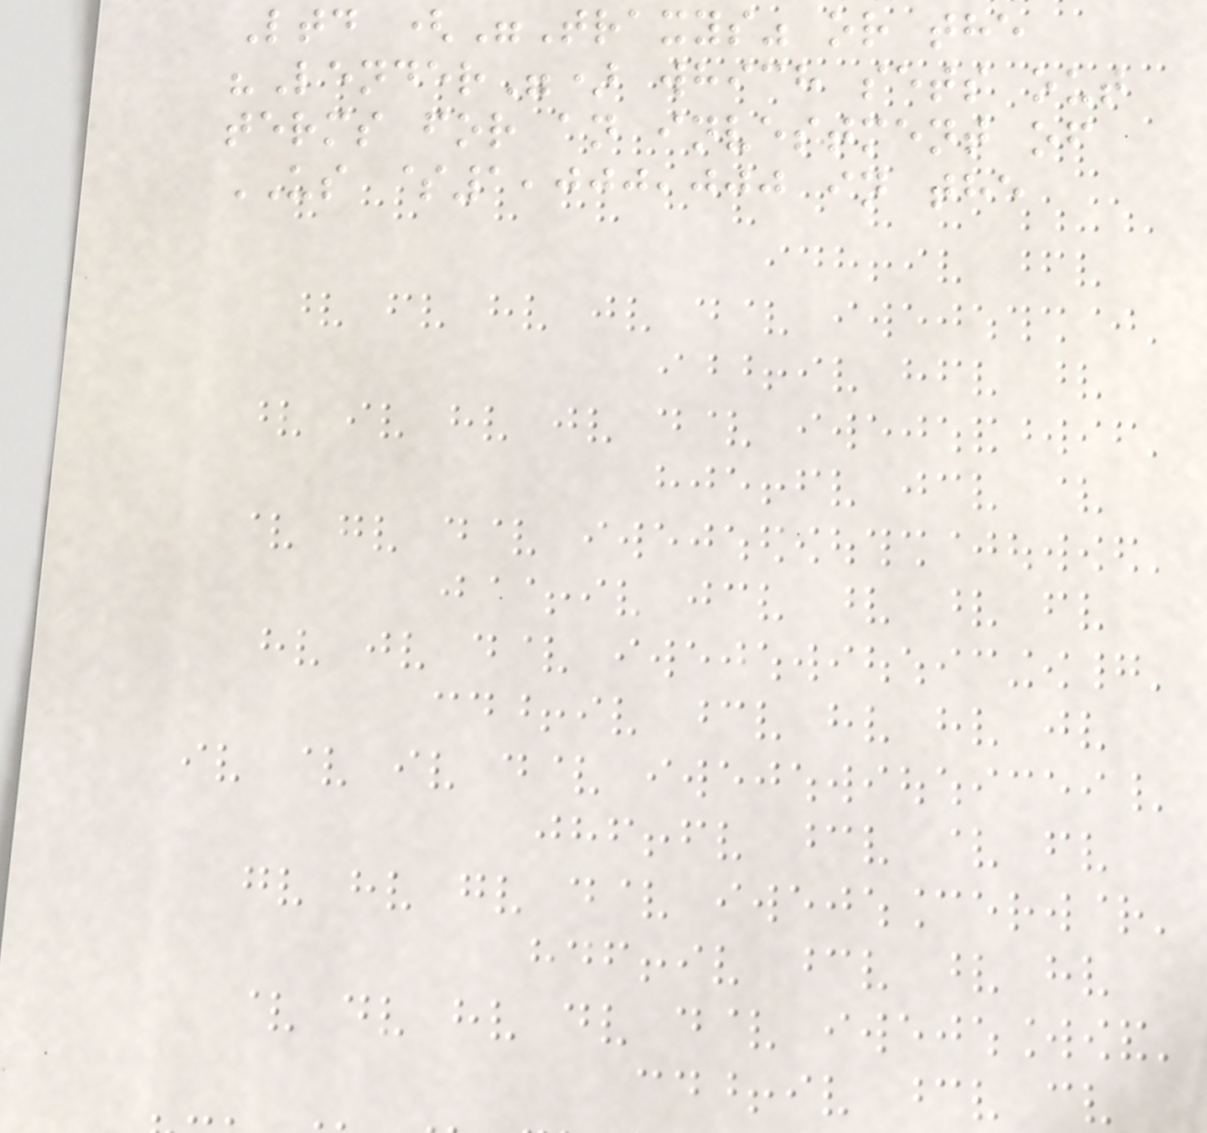Ltd ("Traxys" or the
"Lender") which sets out
terms for an investment of
US $1,000,000 in the
